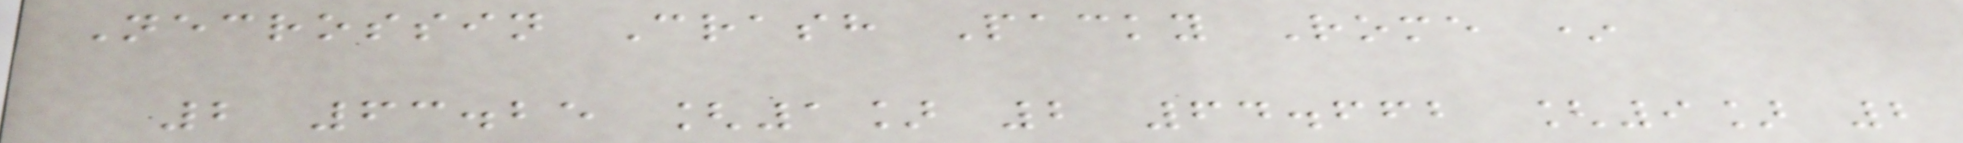Necrossin Crash Packy Rome *
2 63.25 [1] 2 64.662 [9] 2
